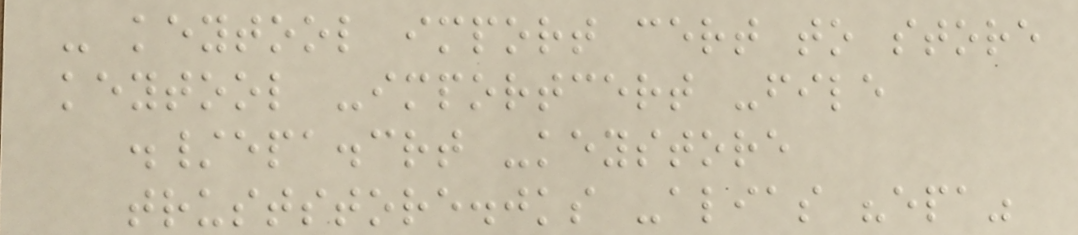- keytool import cert to store
keytool -importcert -file
./epa.crt -keystore
truststore.jks -alias "epa"
